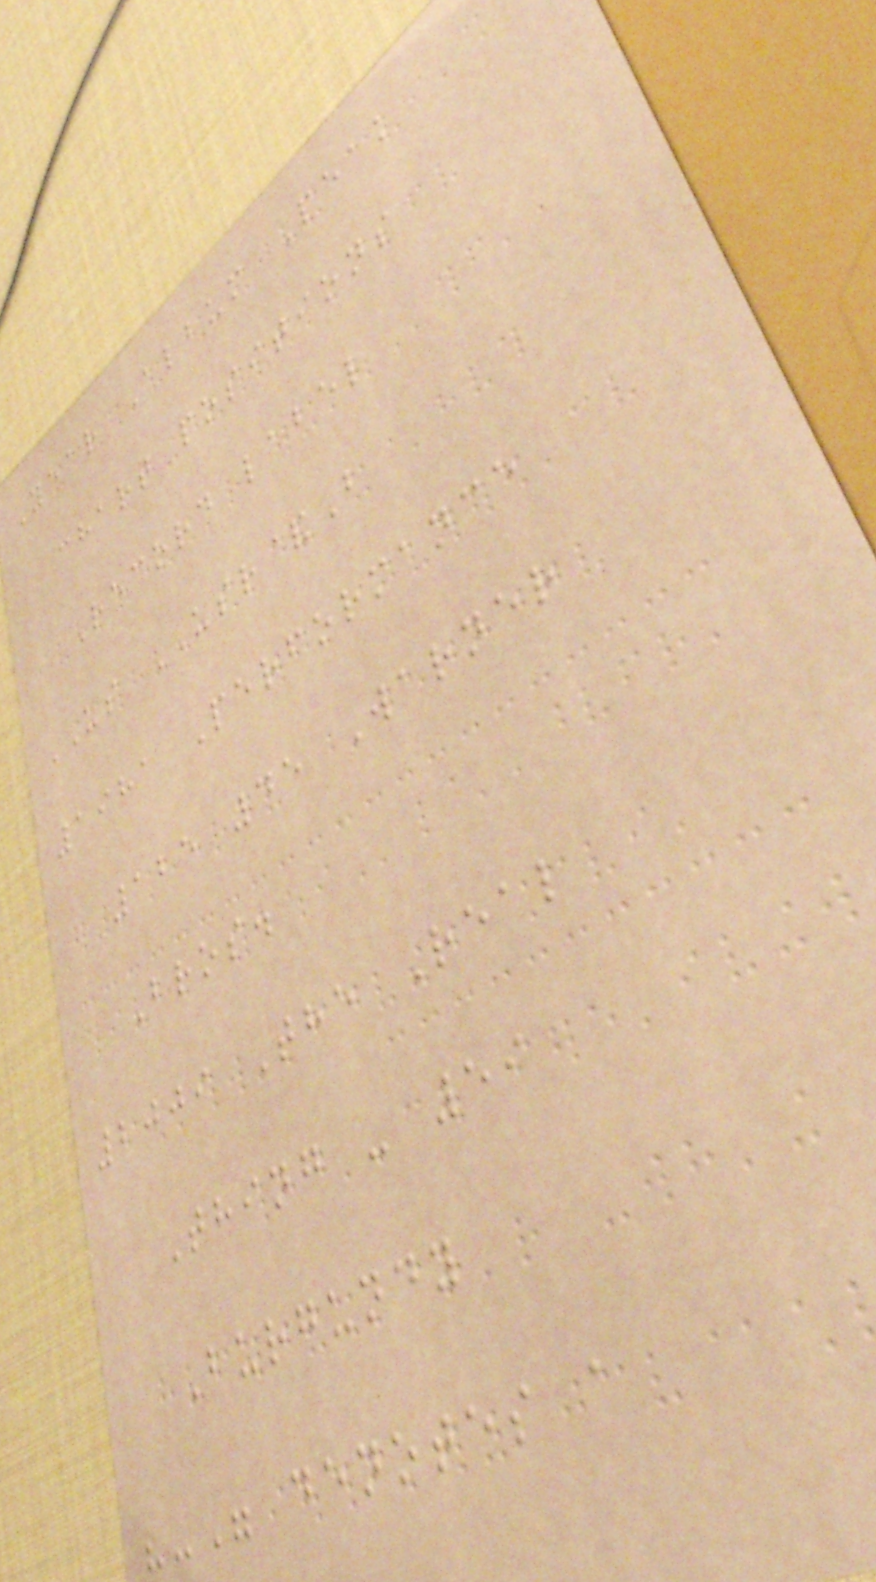Year Album Peak
chart positions
Record label
US USR&B
1981 Performance
125 45 Warner
Bros.
2009 The Real
Thing - 59
Burgundy
"-" denotes a
